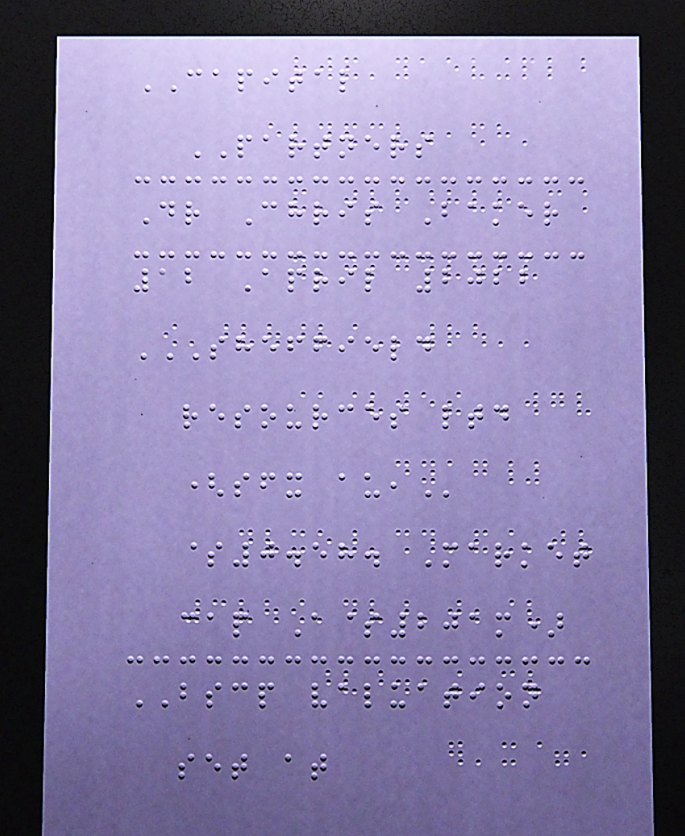CAPITAL
PARTNERS
Dr Chris Baker
12 April 2022
SHEFFIELD
RESOURCES LTD
(SFX AU,
$0.58. Market
cap A$201m)
BSCP valuation
set at
